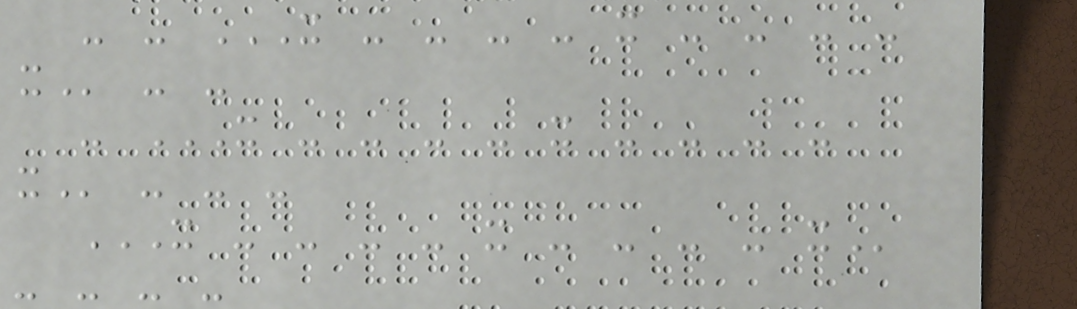- - X - - - - X - - - -
X - -
- X - - - - X - - - -
X - - -
X - - - - X - - - - X
- - - -
